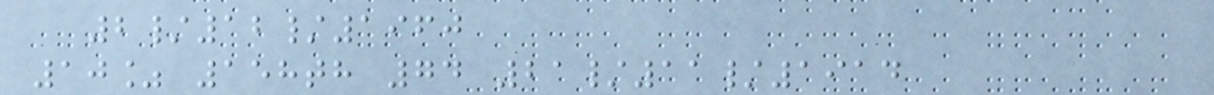2/12/1960
10% 158th 74 21/11/1914
